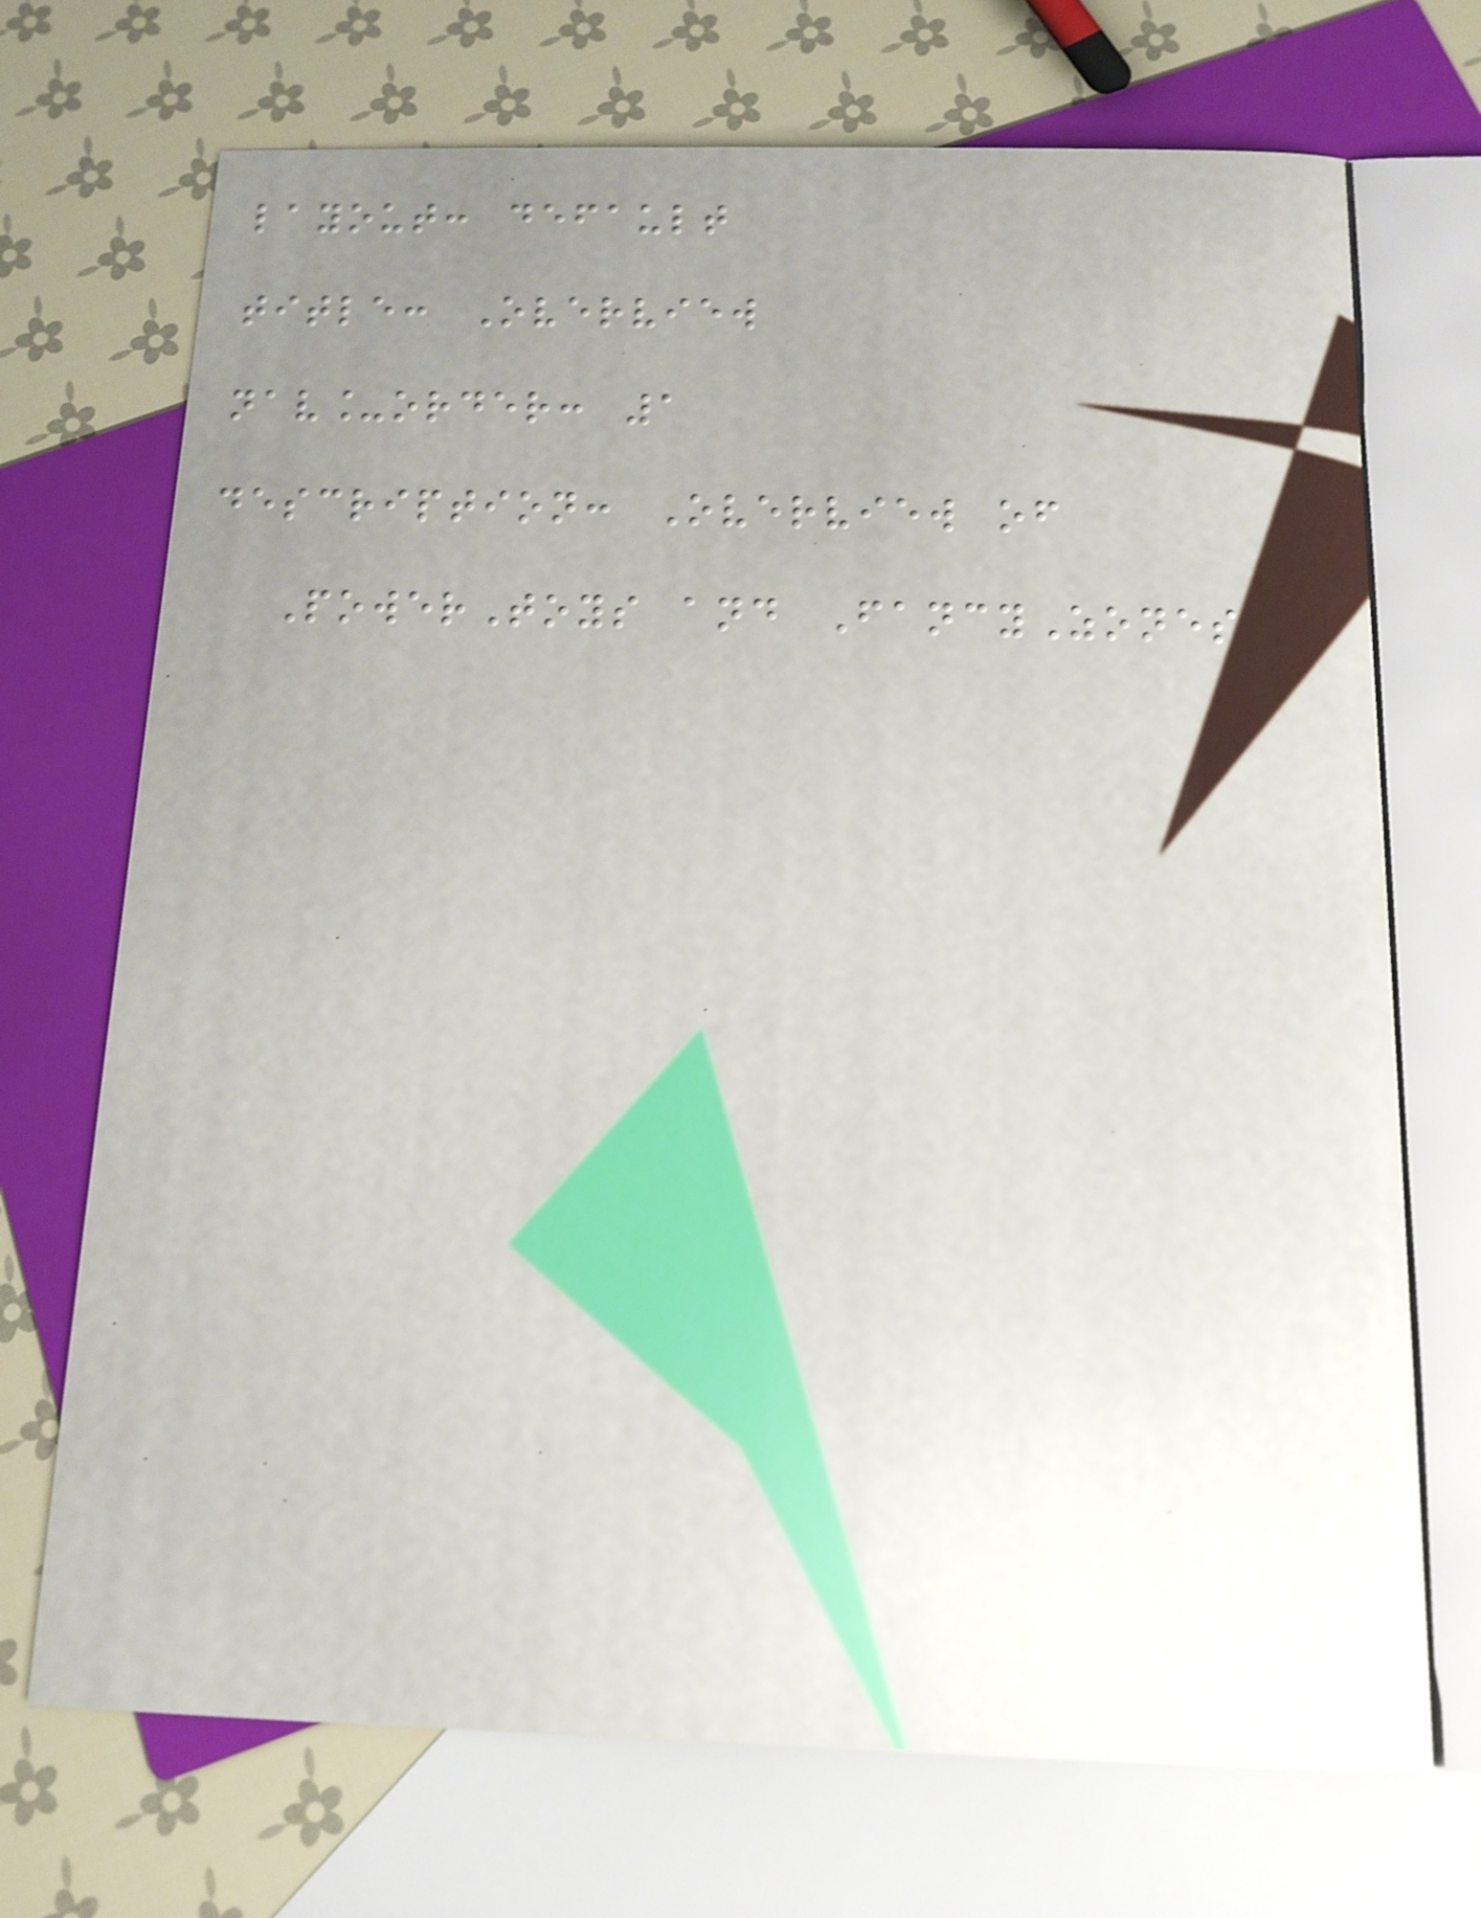layout: default
title: Overview
nav_order: 1
description: Overview of
PowerToys and FancyZones
